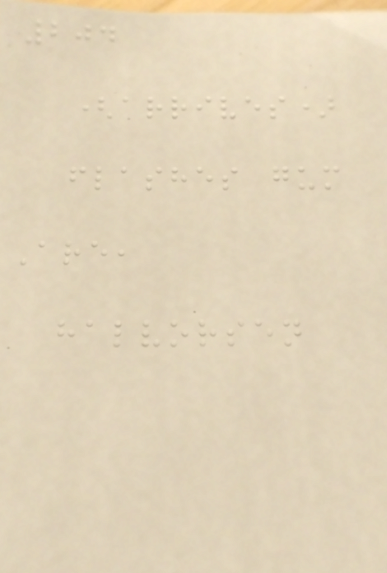204
(arrives)
flashes gum
Are,
halvorsen
